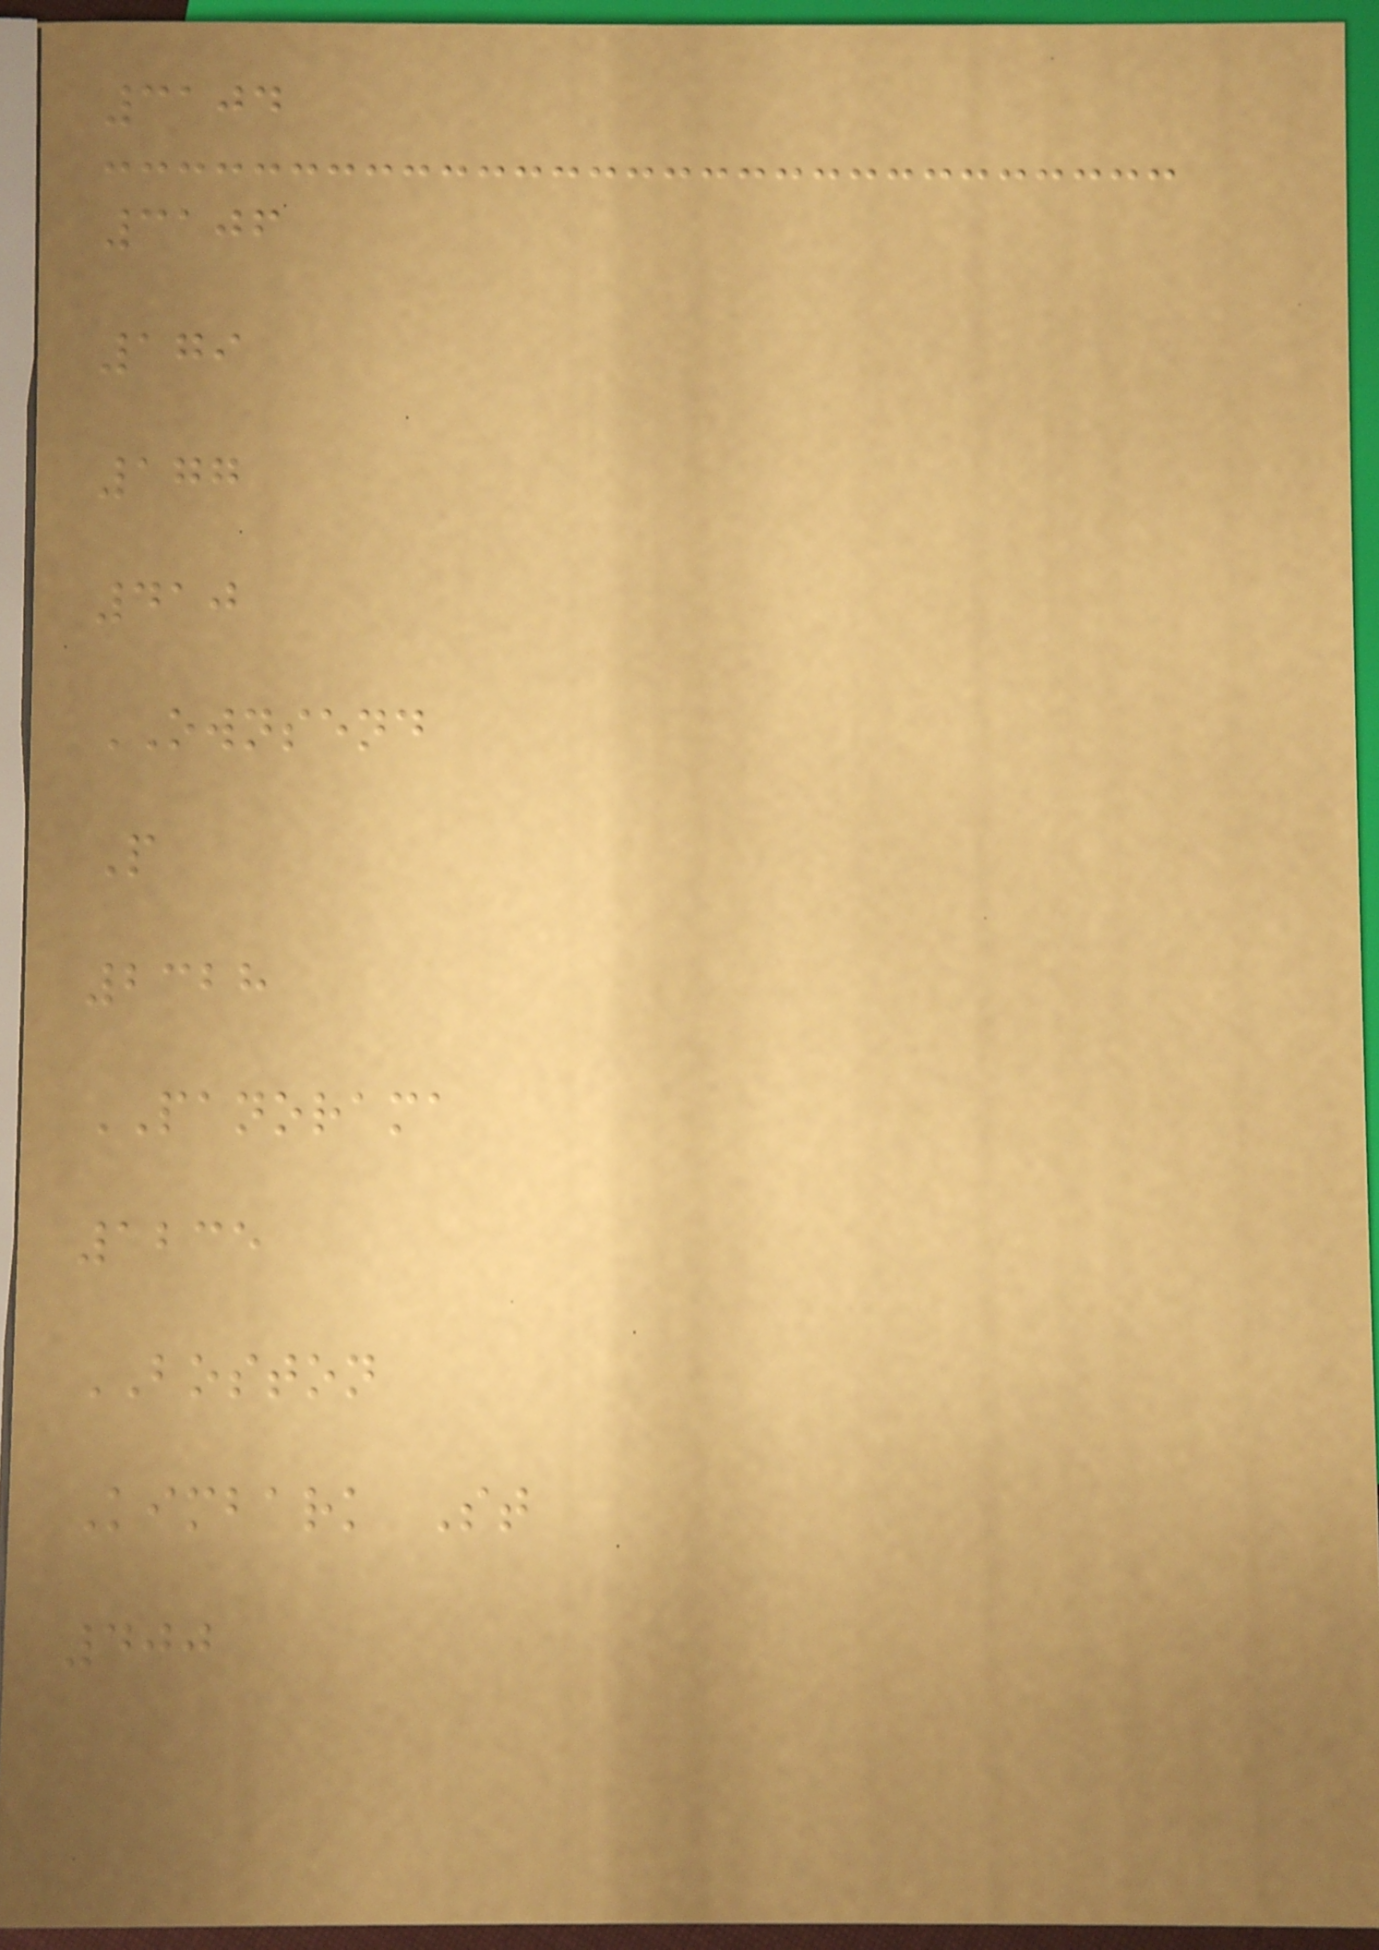3104
3106
179
177
410
OWNSEND
P
2328
PANORAMA
1235
BOSTON
Kimbark St
400
